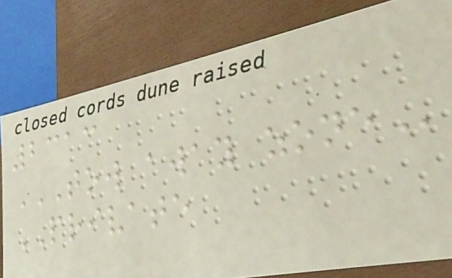2313
TOW AWAY ZONE
PRIVATE
